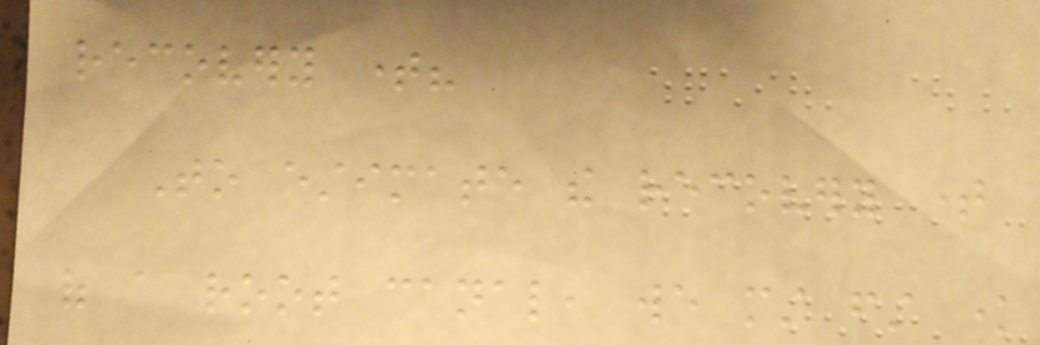recovery time?
To estimate the recovery time
of a root canal, we must first know
